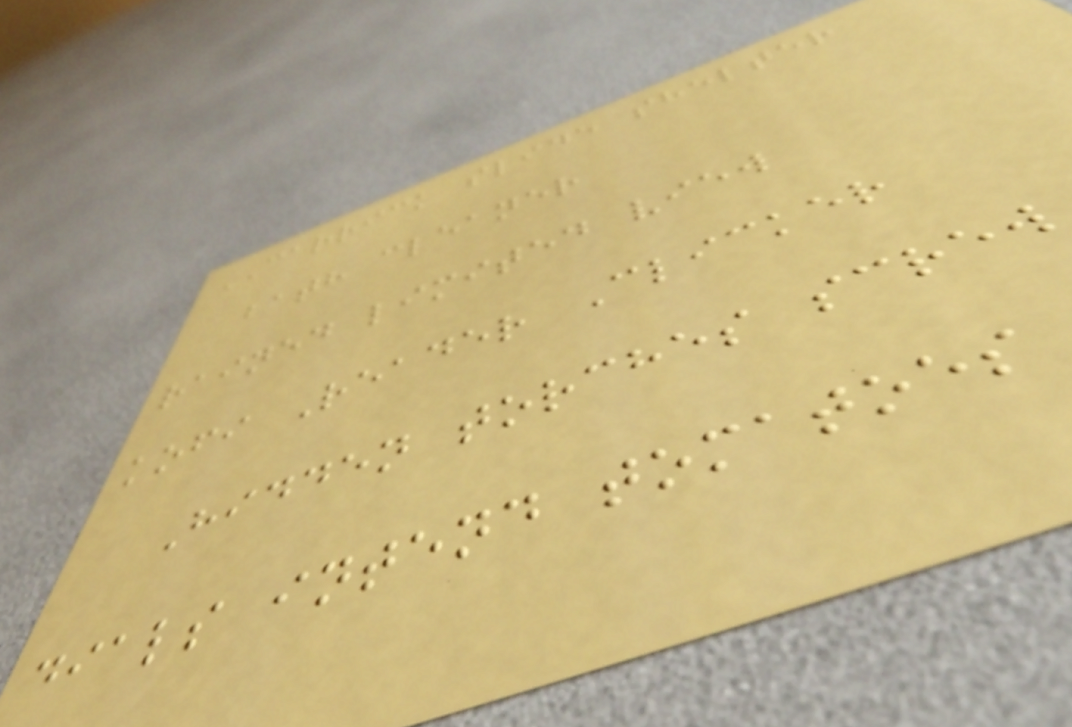CARRICK slide shelter
bath cleaner
rained limited view
kofi Reader Clicker
Hidden torches screw
dials intend tomatoes
